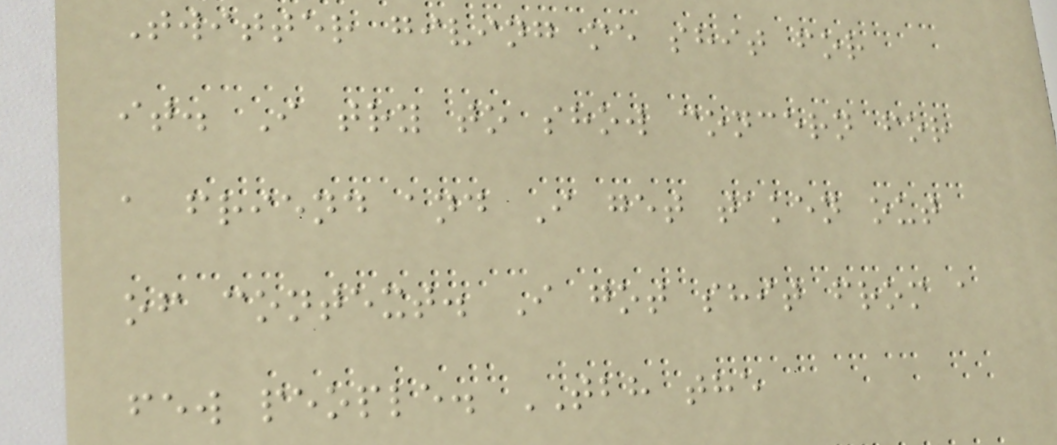Twitter giving me shit for
it. I try to show concern for
a friend and I get taken out
of context. I got shit from a
few people. TBH the
